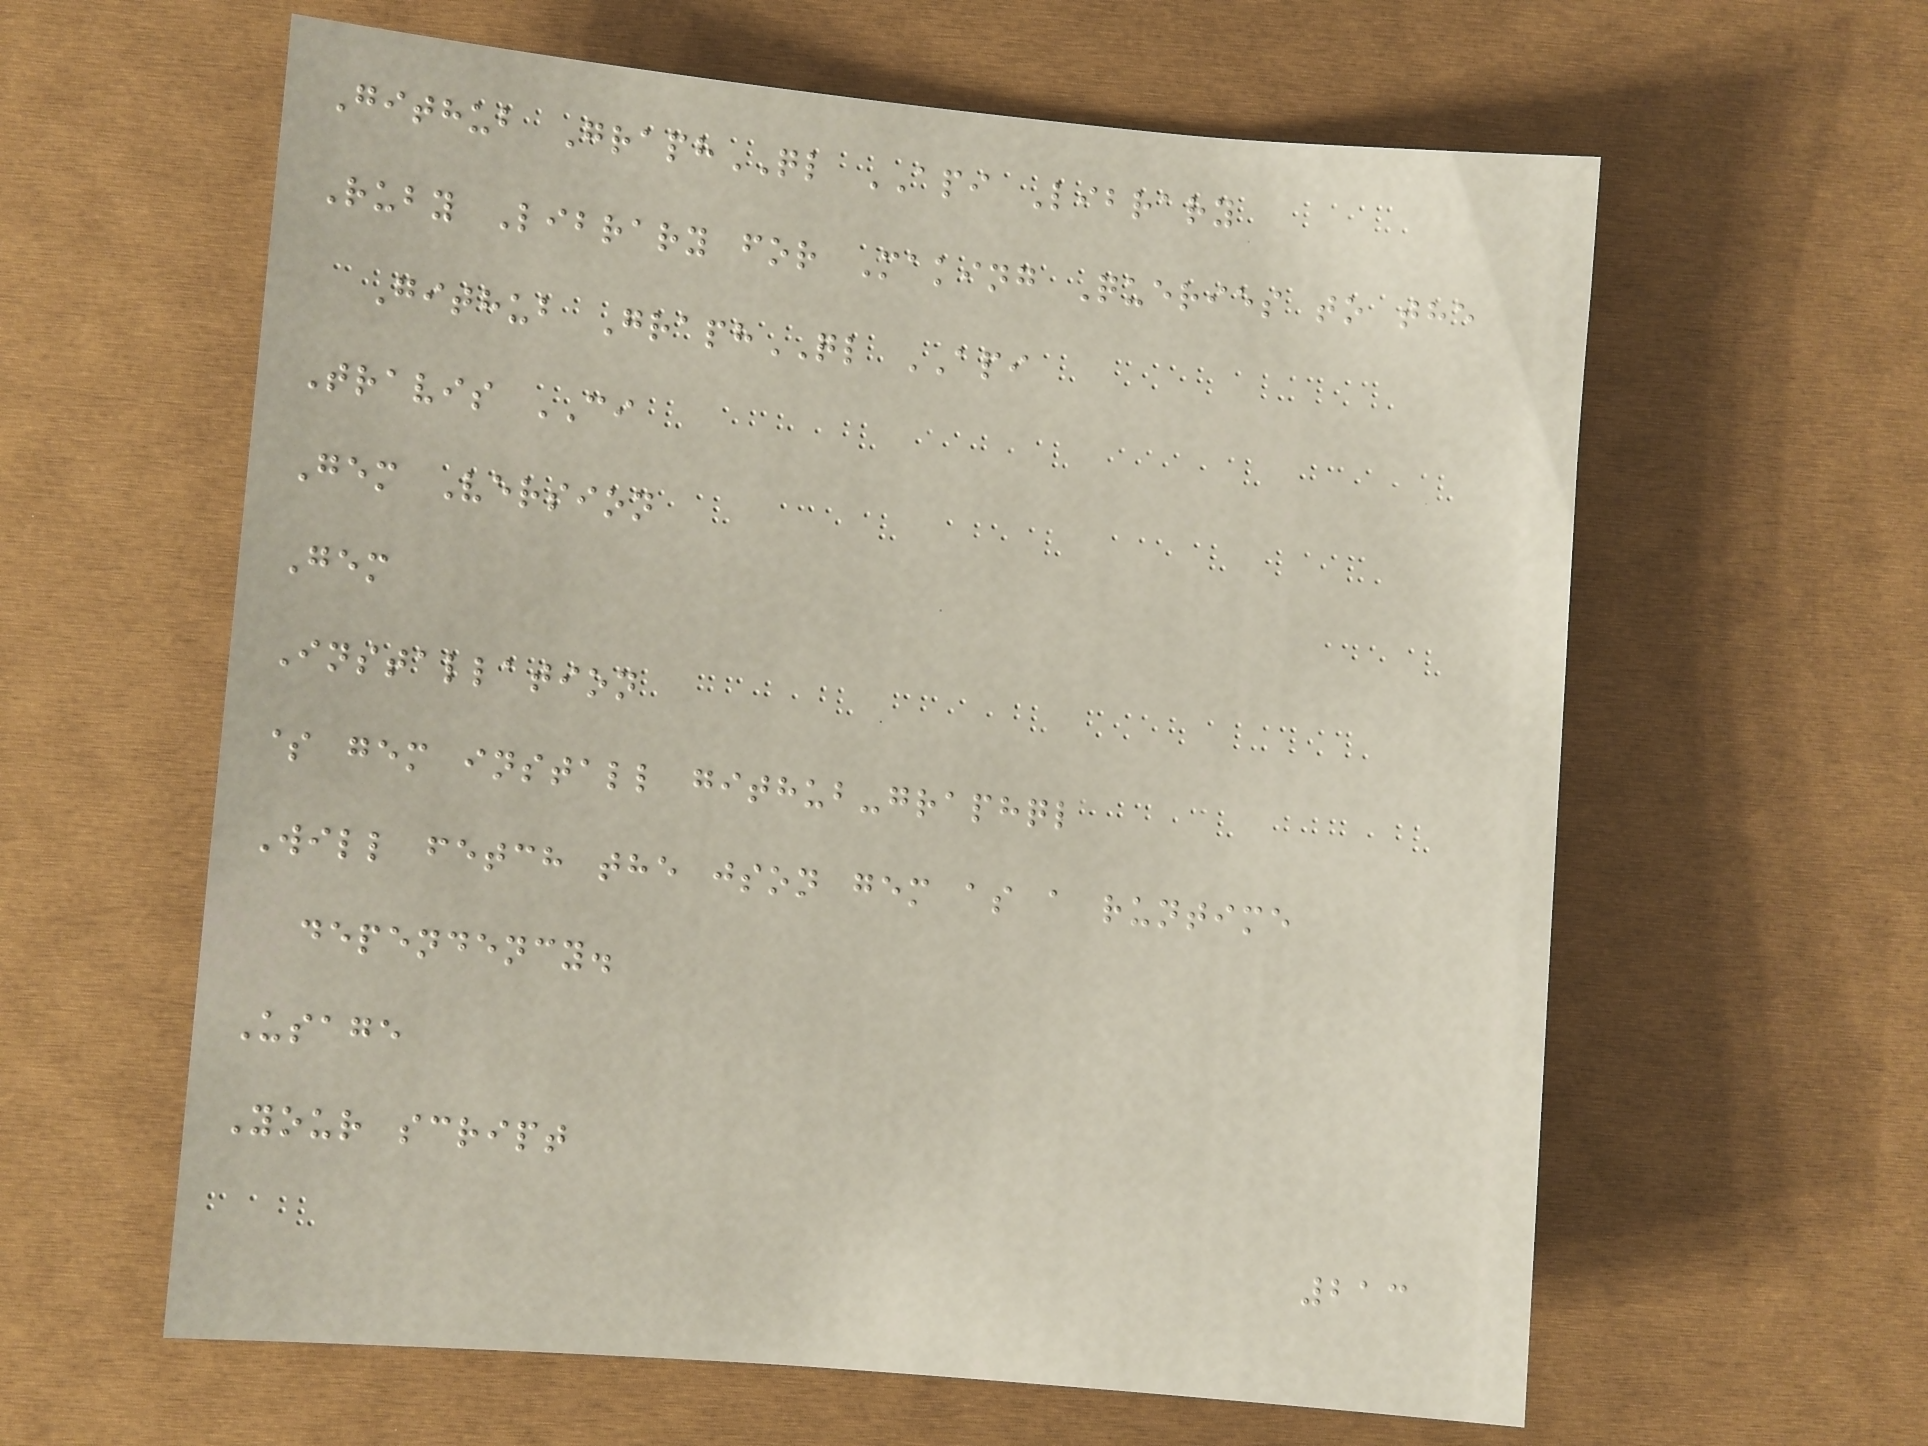Github GraphQL API Library
Ruby Library for Making Queries to the
Github GraphQL API
Travis CI
Gem Version
Gem
Installation
$ gem install github-graphql
Will fetch the json gem as a runtime
dependency.
Usage
Your script
213
